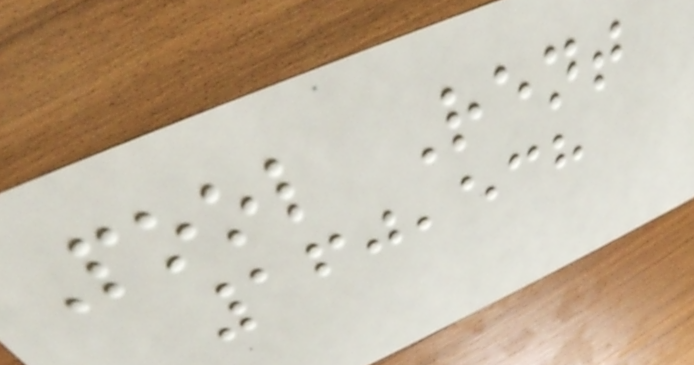Pool Rent
160,538
